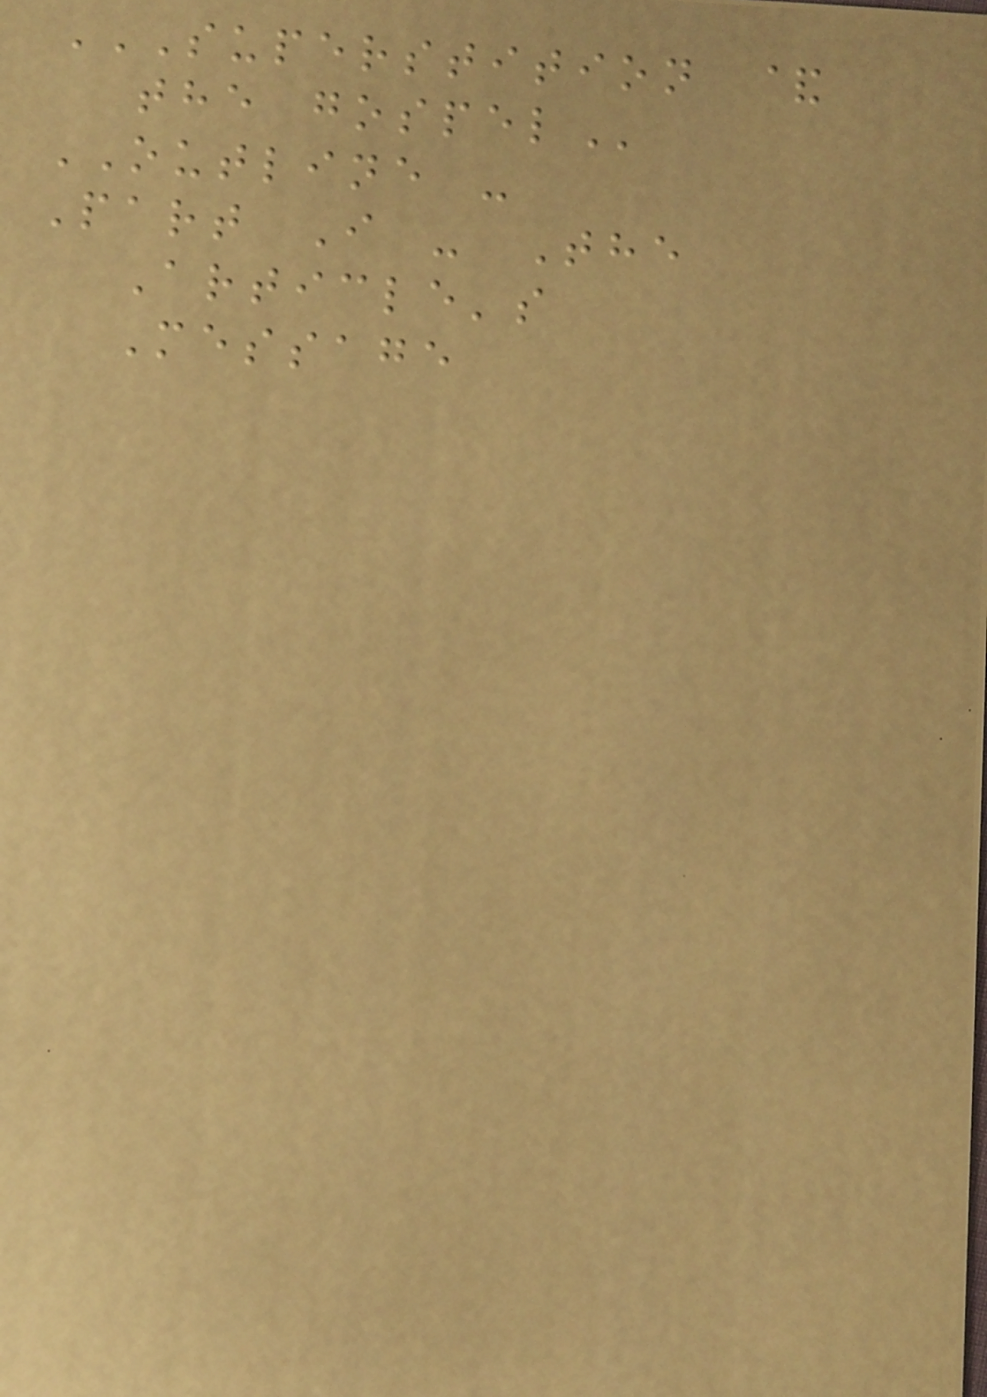SUPERSTITION &
THE GOSPEL
OUTLINE -
Part I - The
Article's
Message
